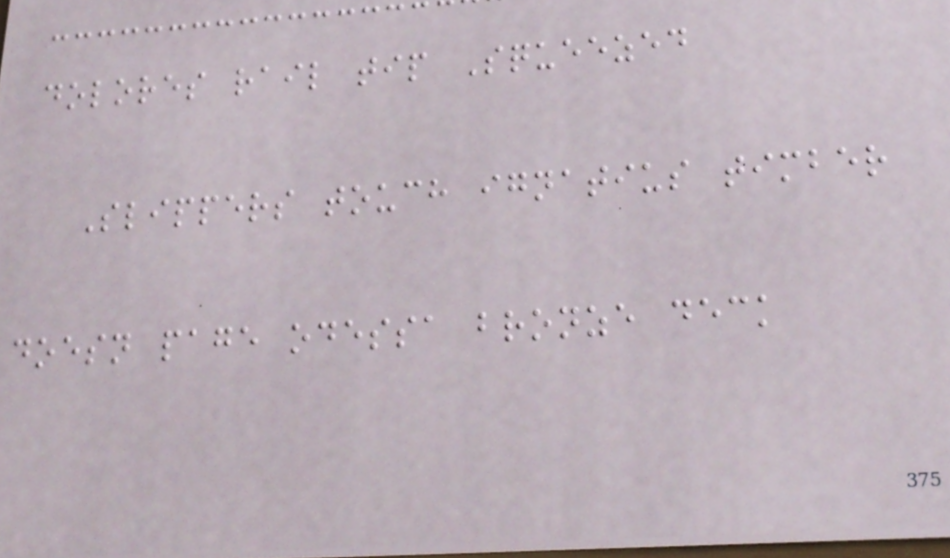dolores rail tip Squeezed
Slippers touch ignatius timber
doesn page odessa bronze deck
